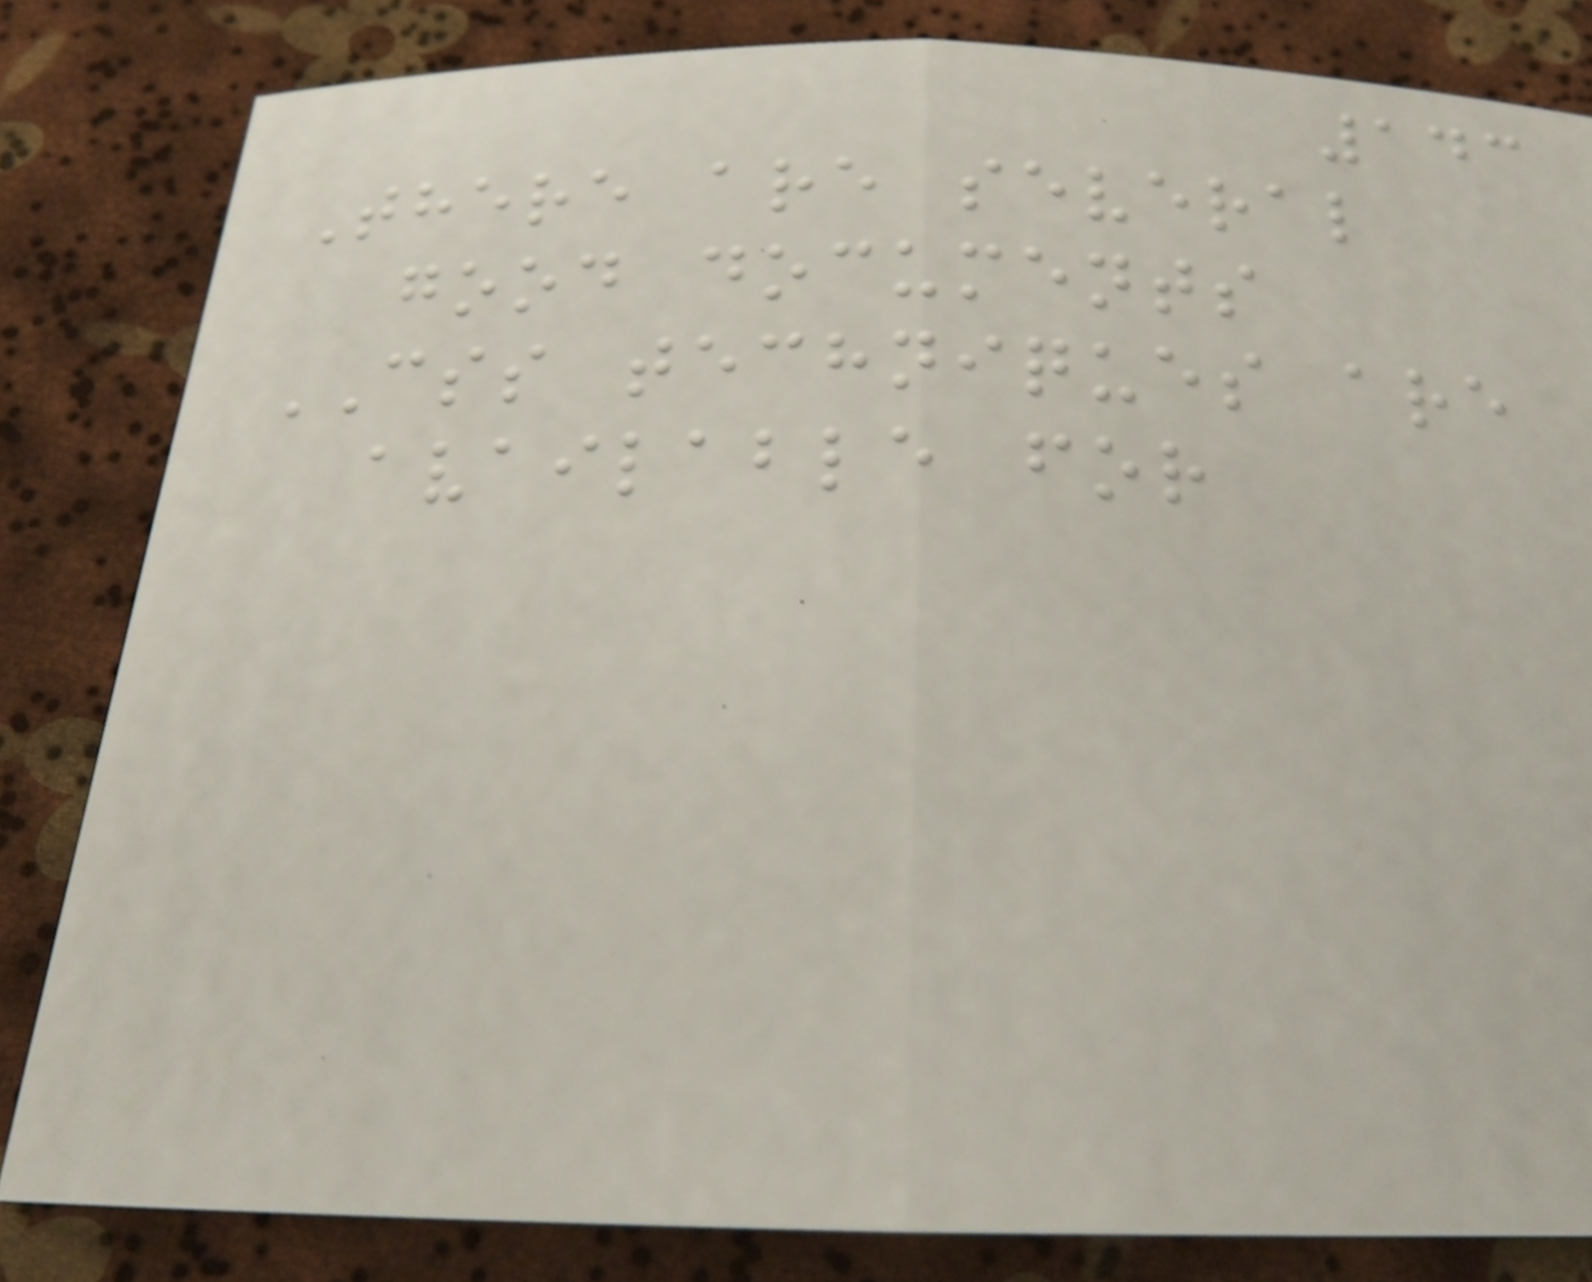143
There are several
good documents
CSS techniques are
available for
